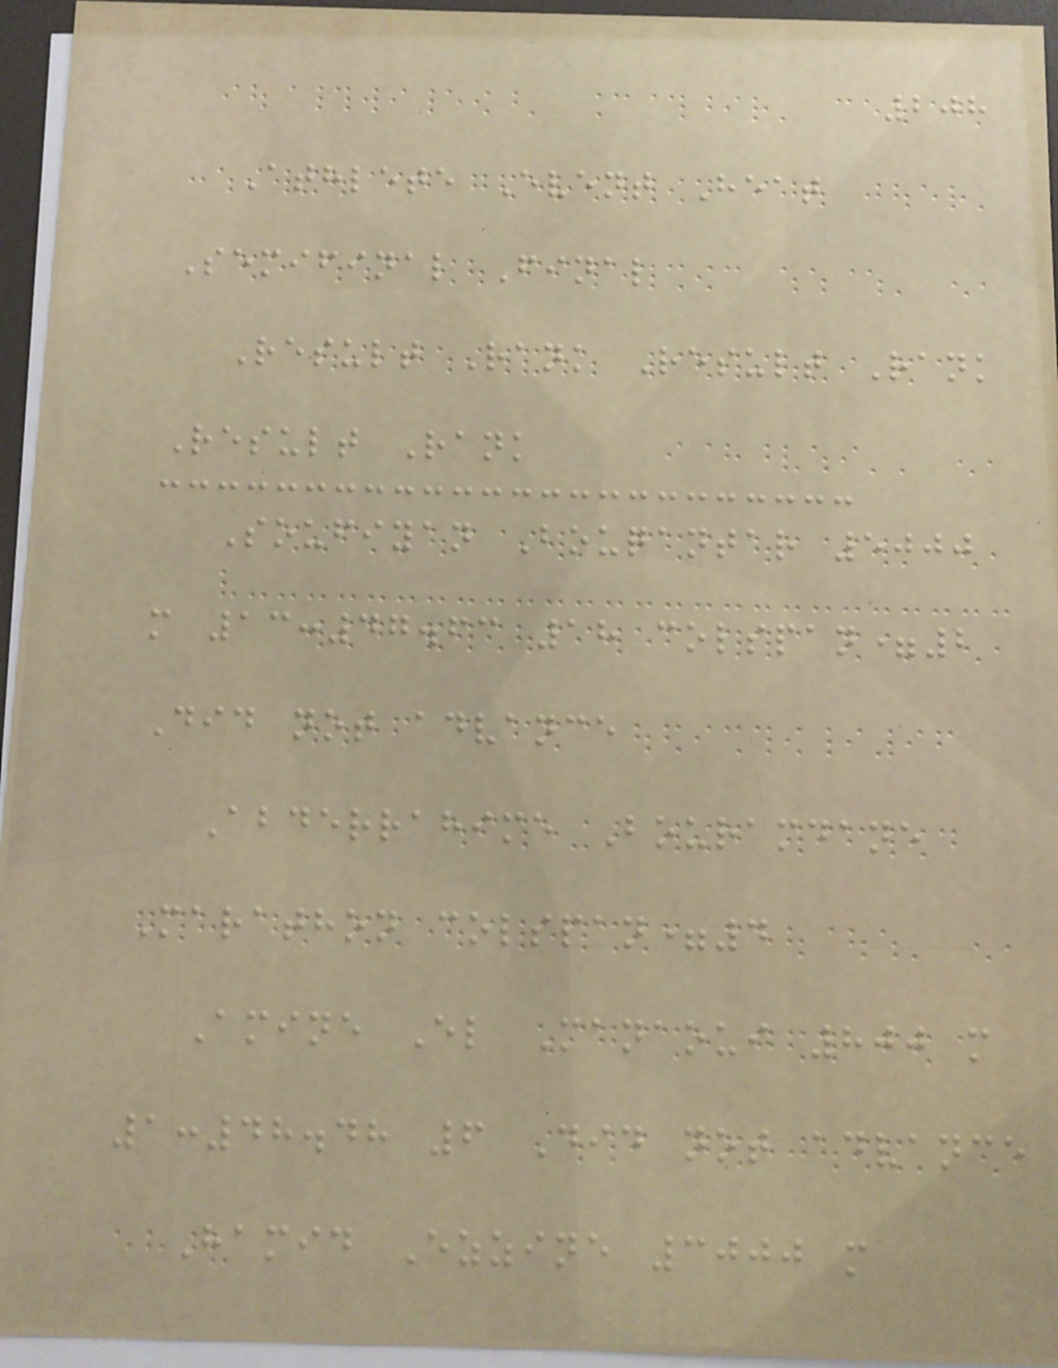208
Athlete Event Heat
Semifinal Final
Result Rank Result Rank
Result Rank
Soufiyan Bouqantar 5000
m 13:47.63 18 colspan=2
Did not advance
Abderrahime Bouramdane
Marathon colspan=4
Amine El Manaoui 800 m
1:48.48 6 Did not advance
Hamid Ezzine 3000 m
